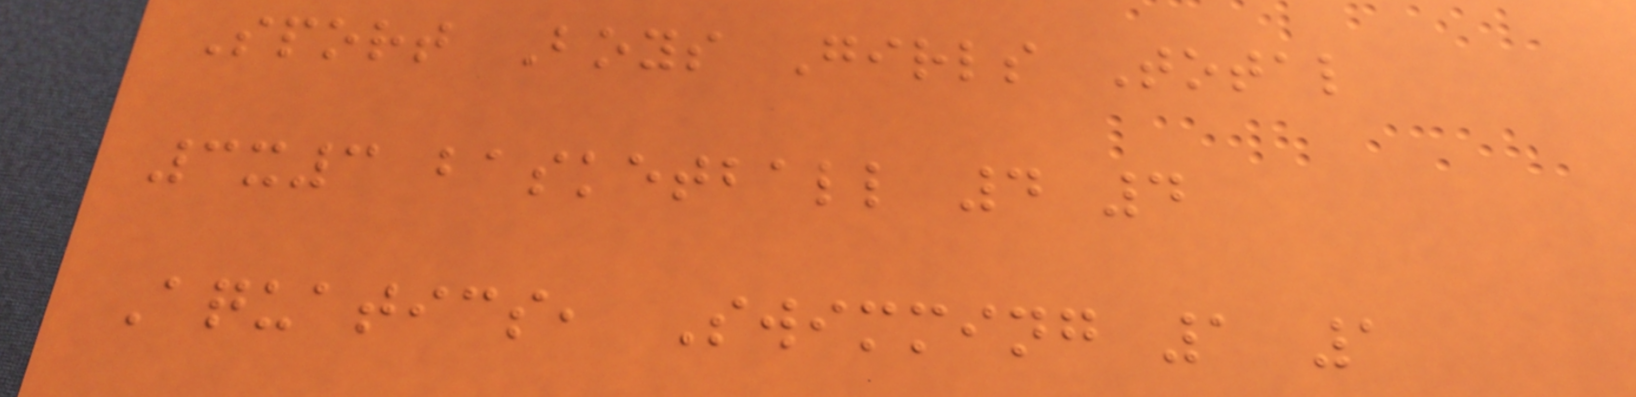Sport Boys Girls Total
3x3 basketball 4 4
Aquatics, Swimming 1 1
